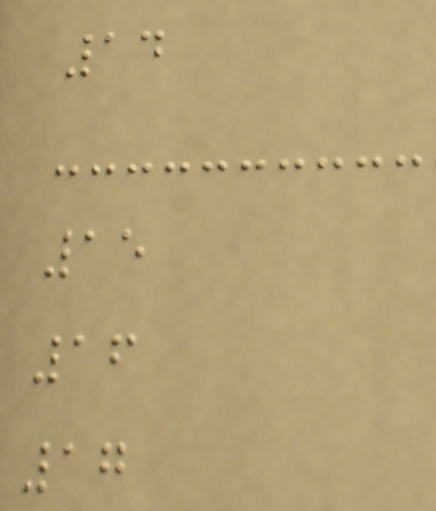14
15
16
17
